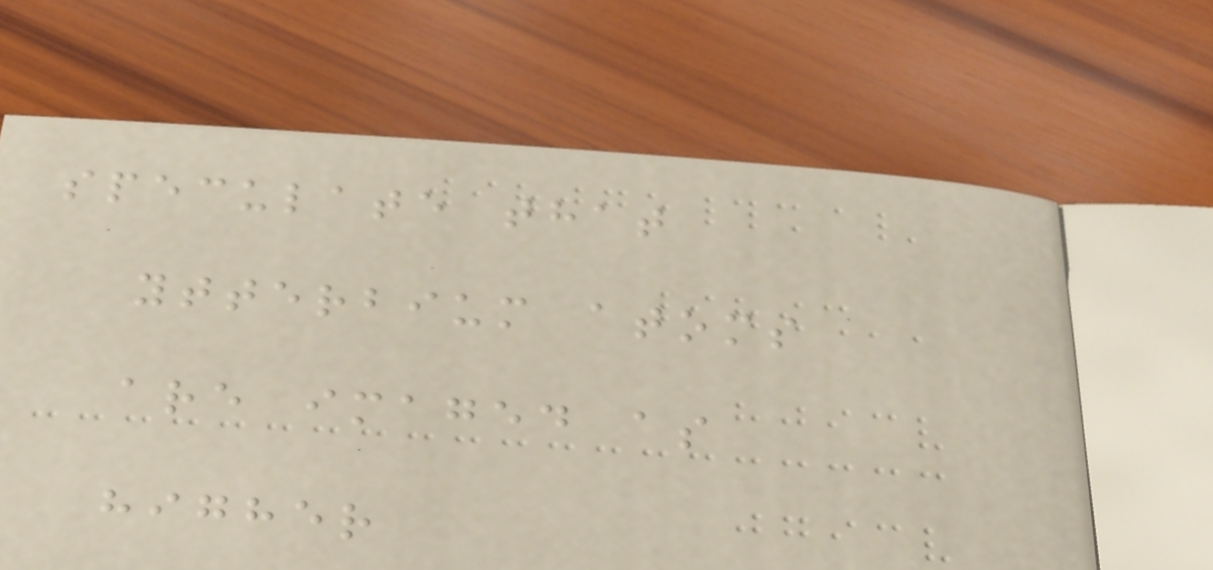speculate that
ytterbium atoms
are imaged as
higher
